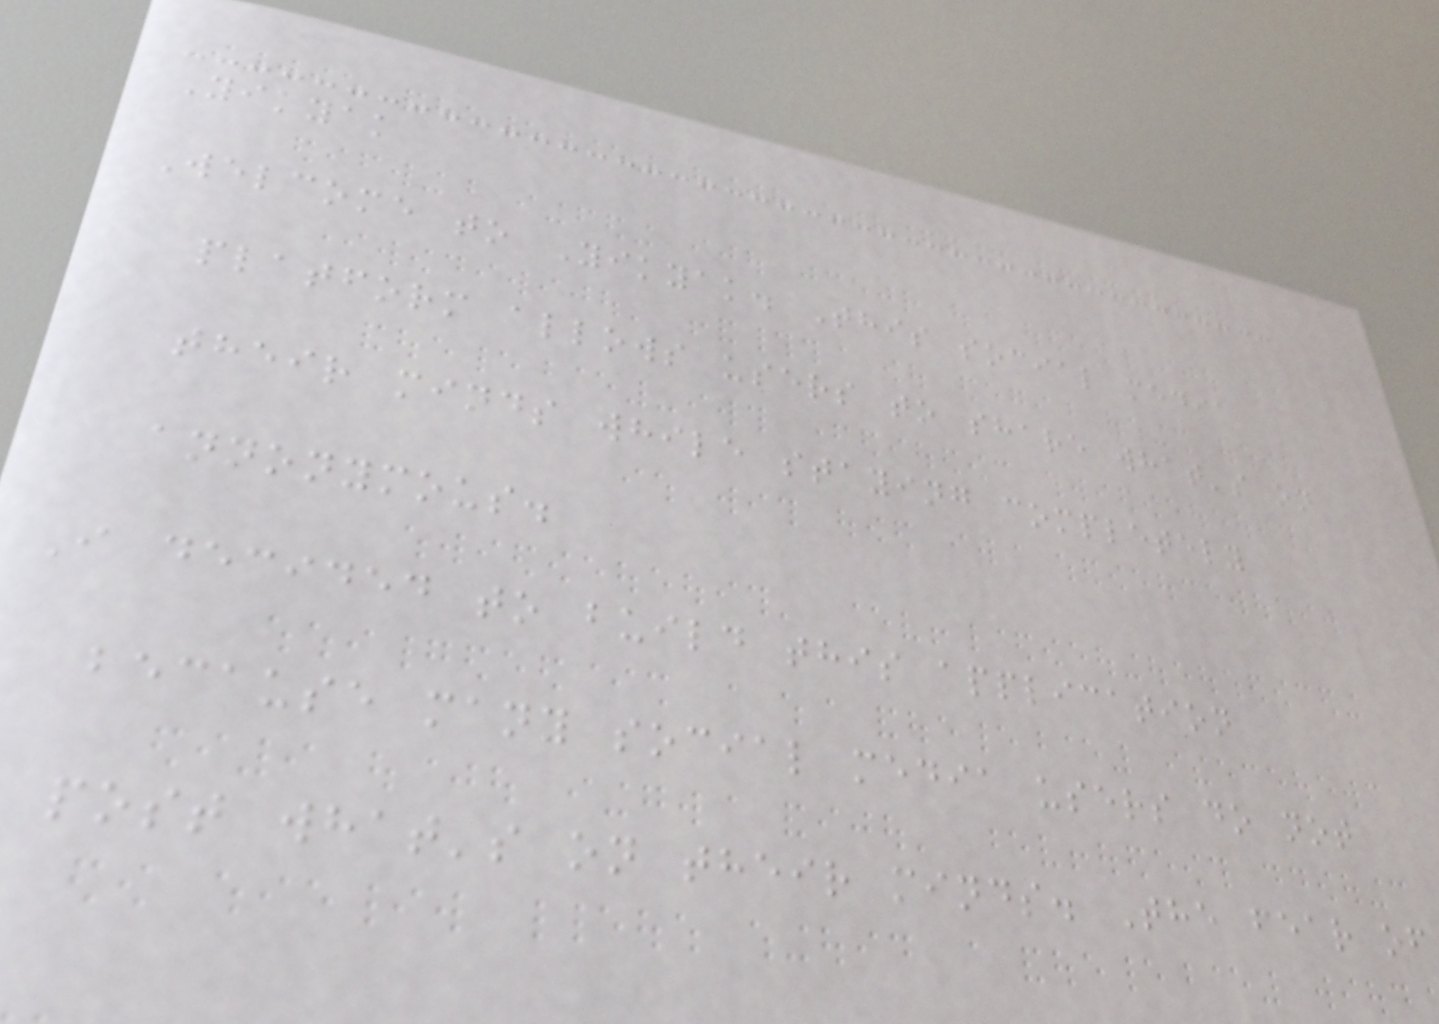Yikyak
Welcome to Yikyak. This social media
platform allows users to share what's on
their minds while staying completely
annonymous.
I decided to build this application
because many social media users do not
post what's on their minds. The fear of
